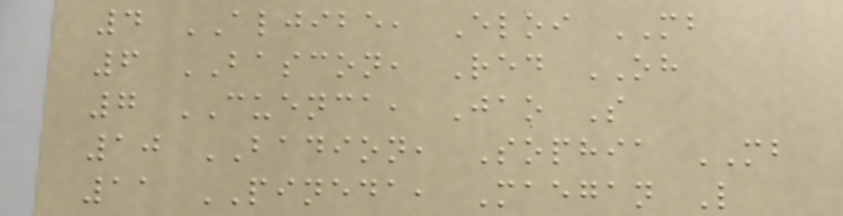4 ALJIBE, Eloi MB
6 BASCON, Red OH
7 CUENCA, Jao S
10 BADION, Sophia MB
11 PINEDA, Maegan L
